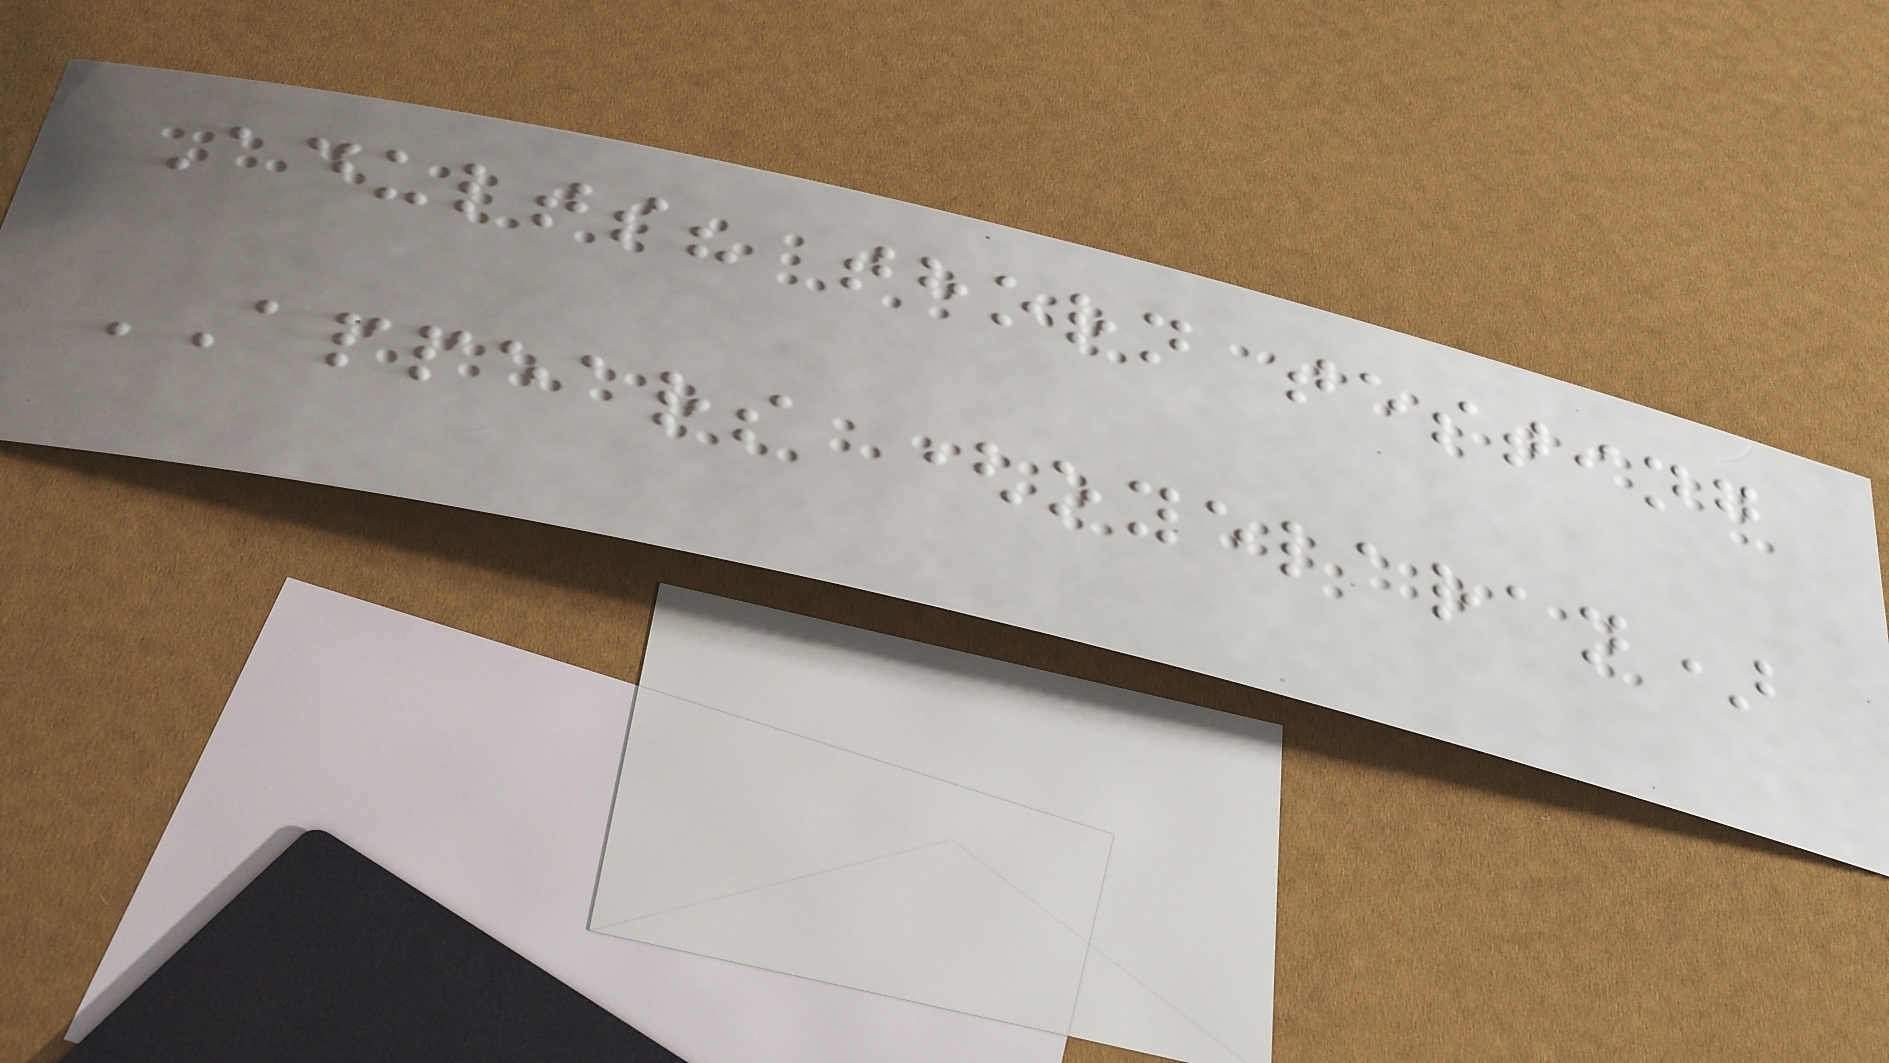Adults? thorn testing
APPEARS (oyelaran)
